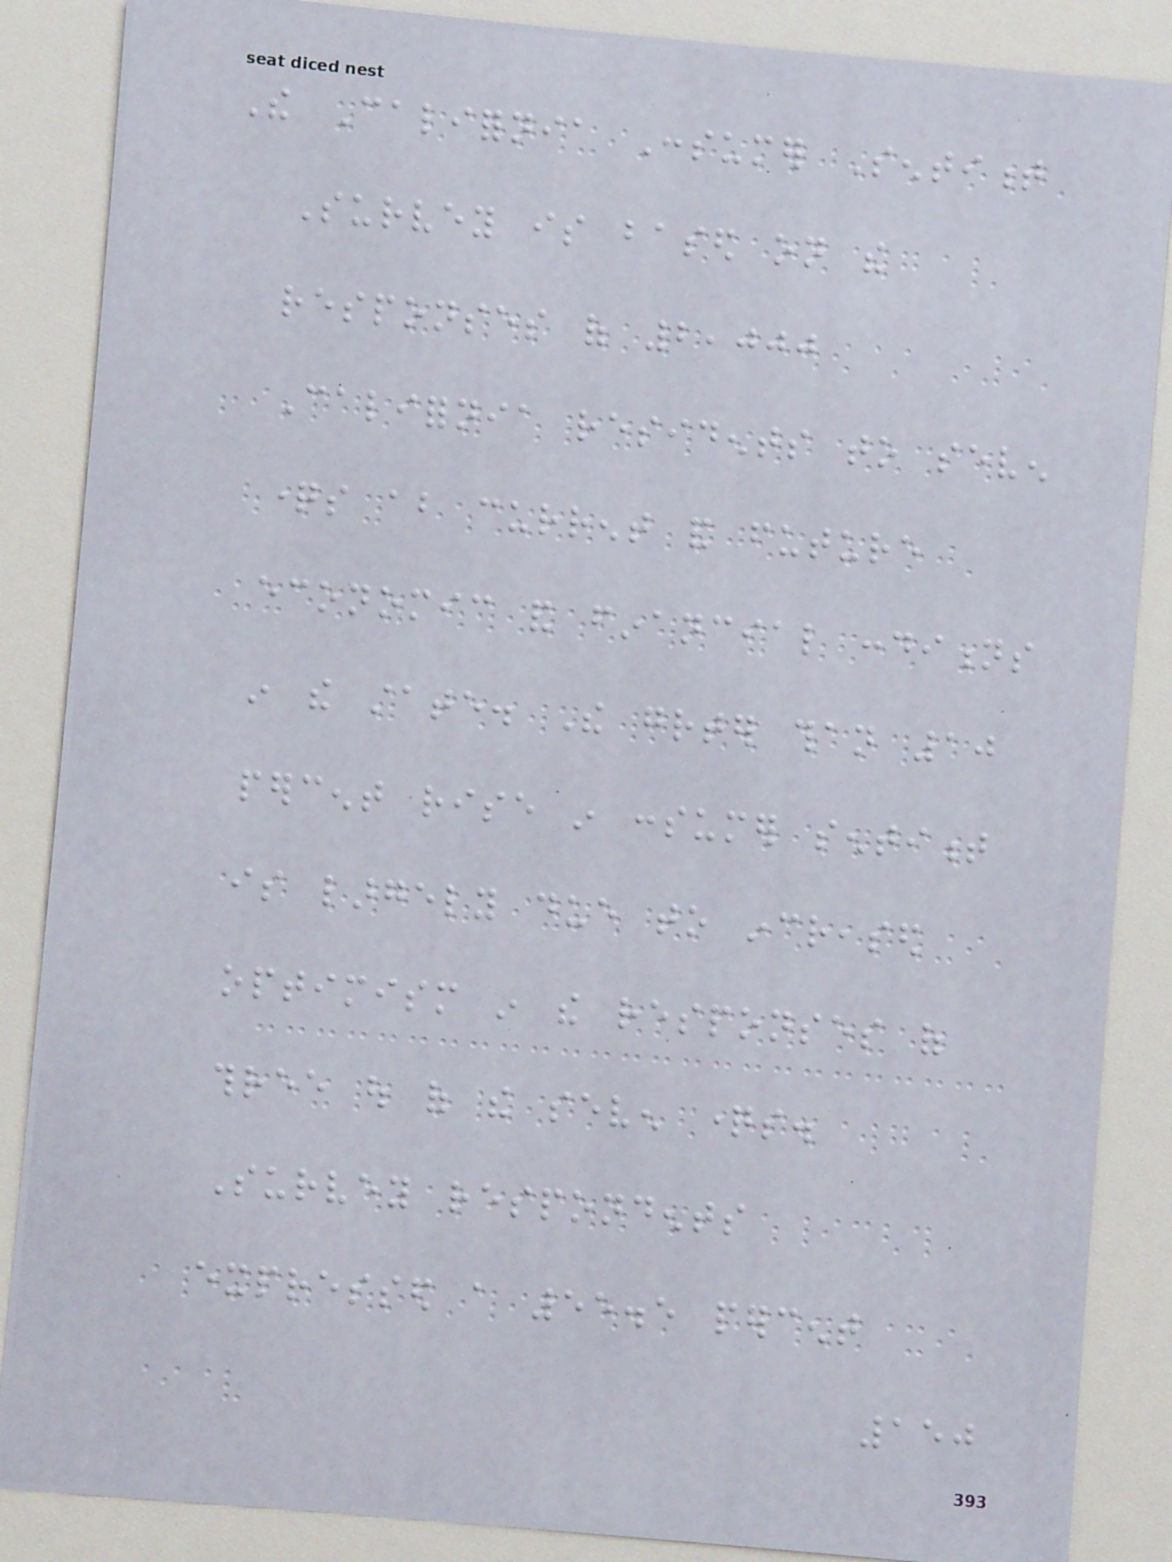The California Consumer Sentiment
Survey is based on the
responses of 2,000
California residents to seven
questions about current and future
economic and financial conditions
in the state. The greater than 10
percent rise in consumer sentiment
is largely due to increased
optimism in the responses of
three out of the seven questions.
Survey respondents
expressed a 55.5 percent
150
